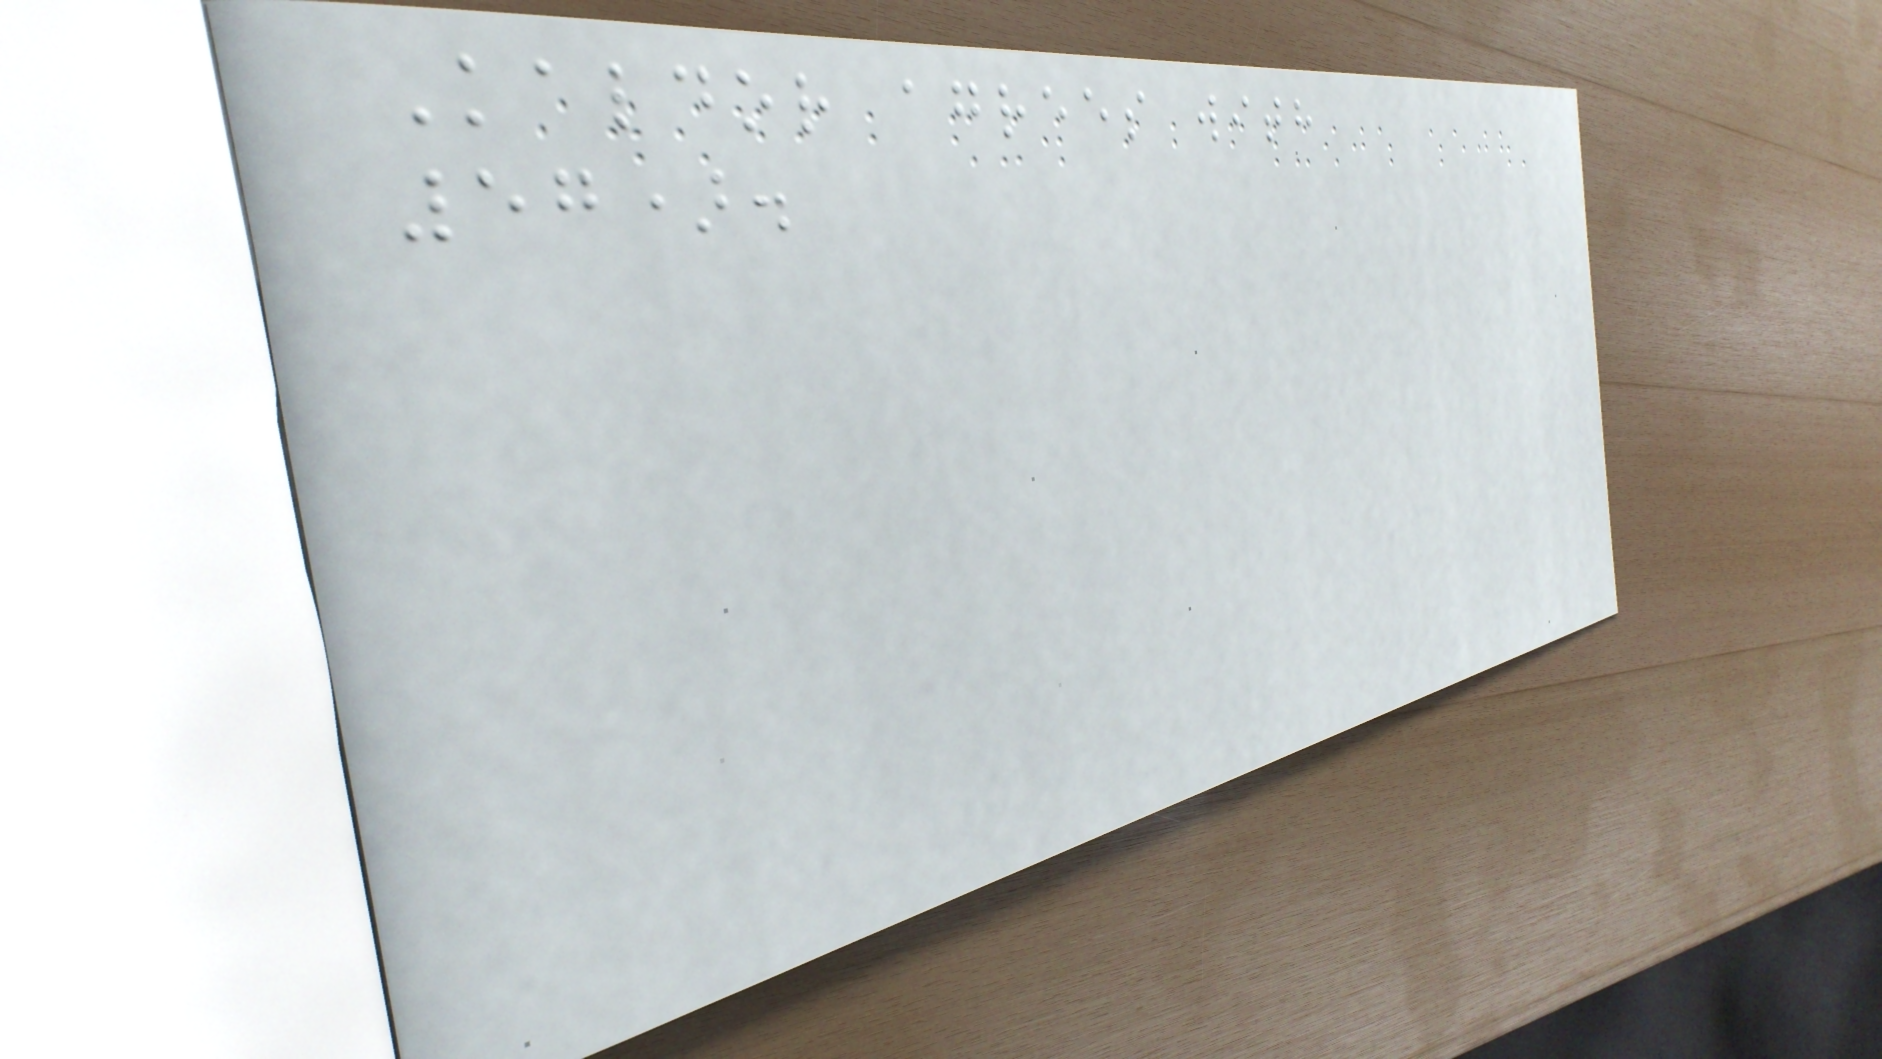Kaldor agrees with
57).
